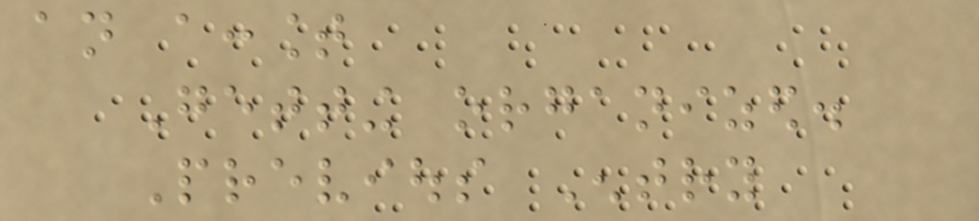an account
Getting organized.
Previous Entry
